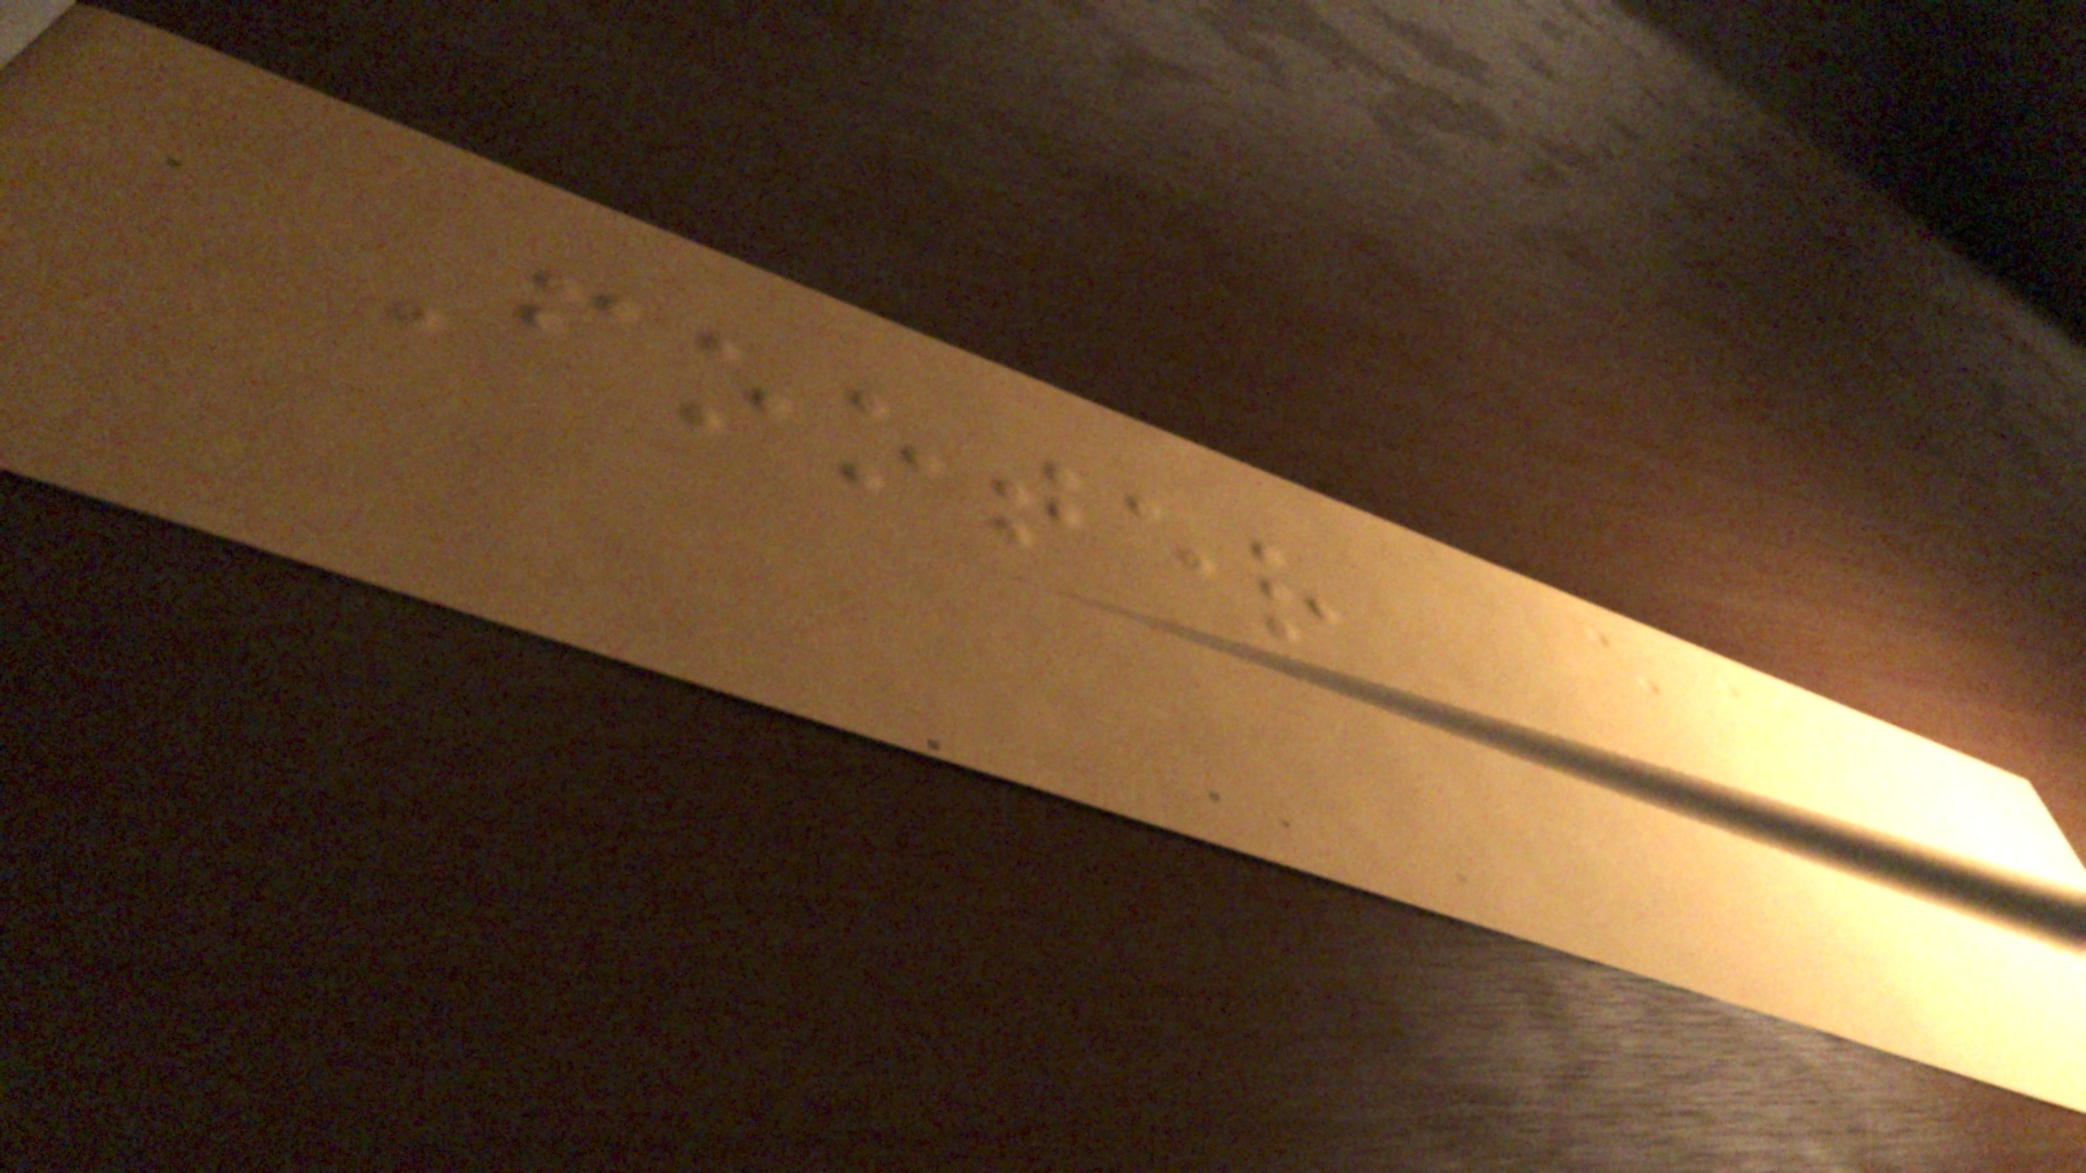Footer
